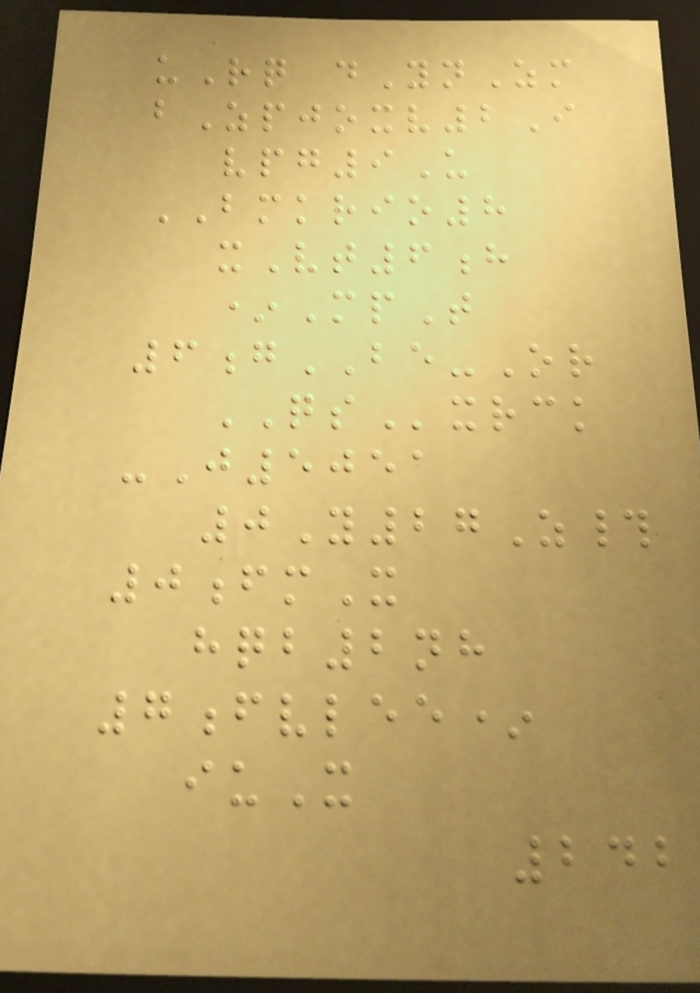uRq dYnZm
bZpjoxv2I
vpg9U
BMKRIO8
xVt6h
*MpT
6gBE-Or
QSxrck
-J5051
0Y27Z#
0fmX
hqb2nh
7fvlee*
iuX
242
